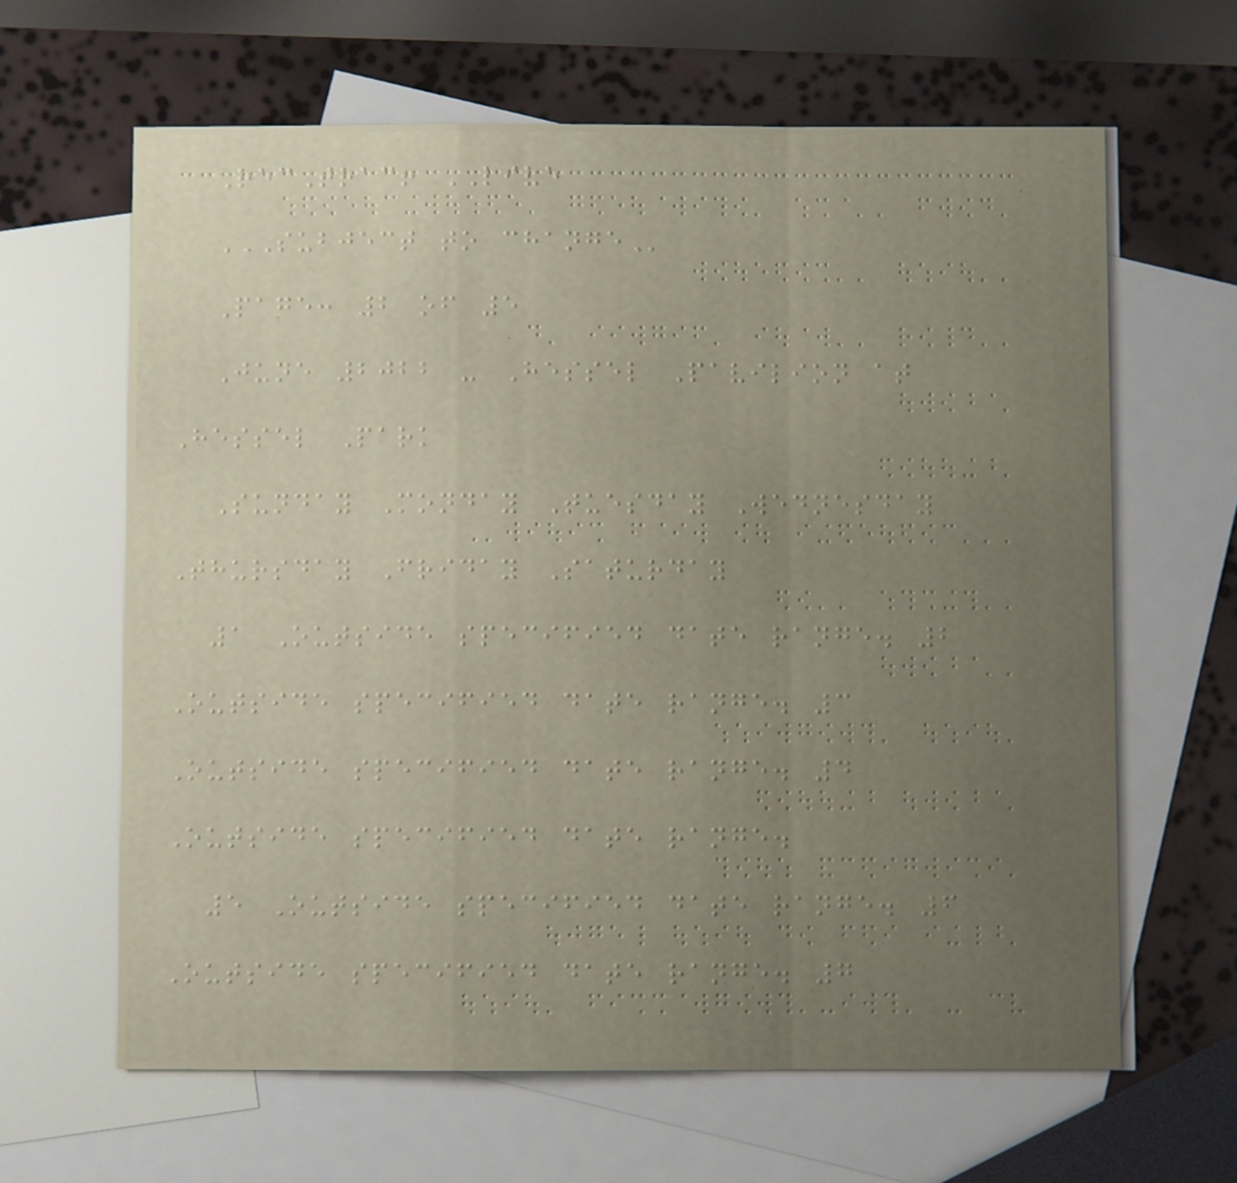RecTrac! LIVE
SUBJECT TO CHANGE
Page: 2 of 5
June 2022 - Hessel Pavilion at
Hessel Park
Sunday Monday Tuesday Wednesday
Thursday Friday Saturday
1 Outside specified date range. 2
Outside specified date range. 3
Outside specified date range. 4
Outside specified date range.
5 Outside specified date range. 6
Outside specified date range. 7
